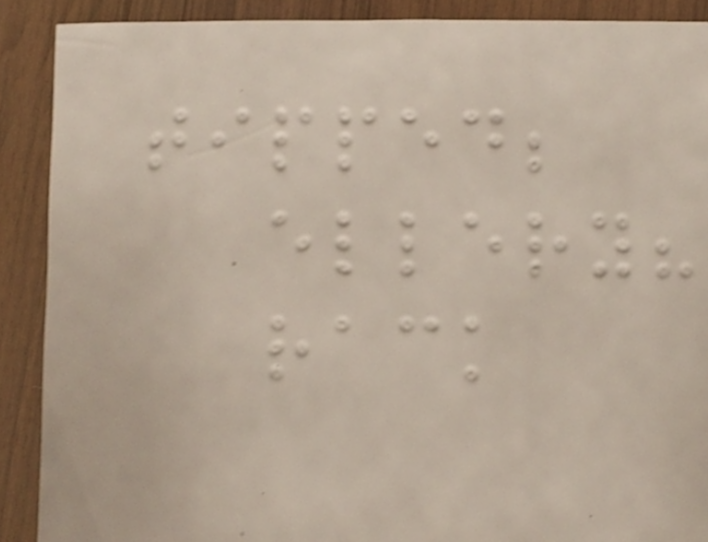tipped;
ellery?
rack
